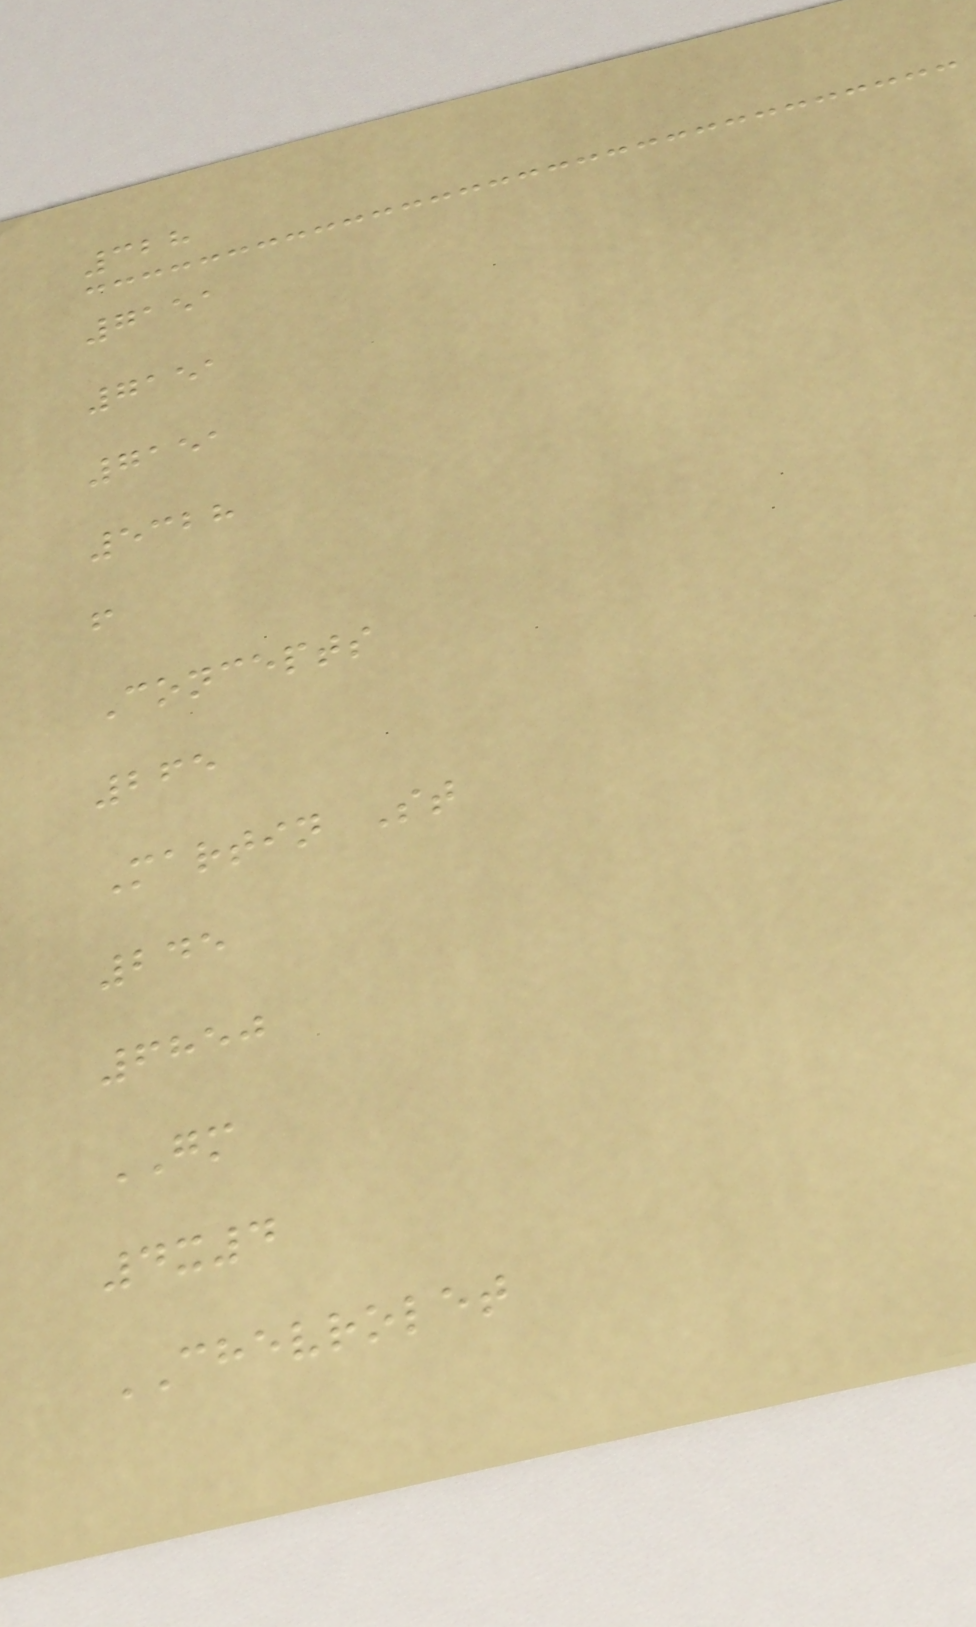328
7151
7151
7151
5328
f
Concepts
265
Martin St
245
6850
GM
4x4
CHEVROLET
